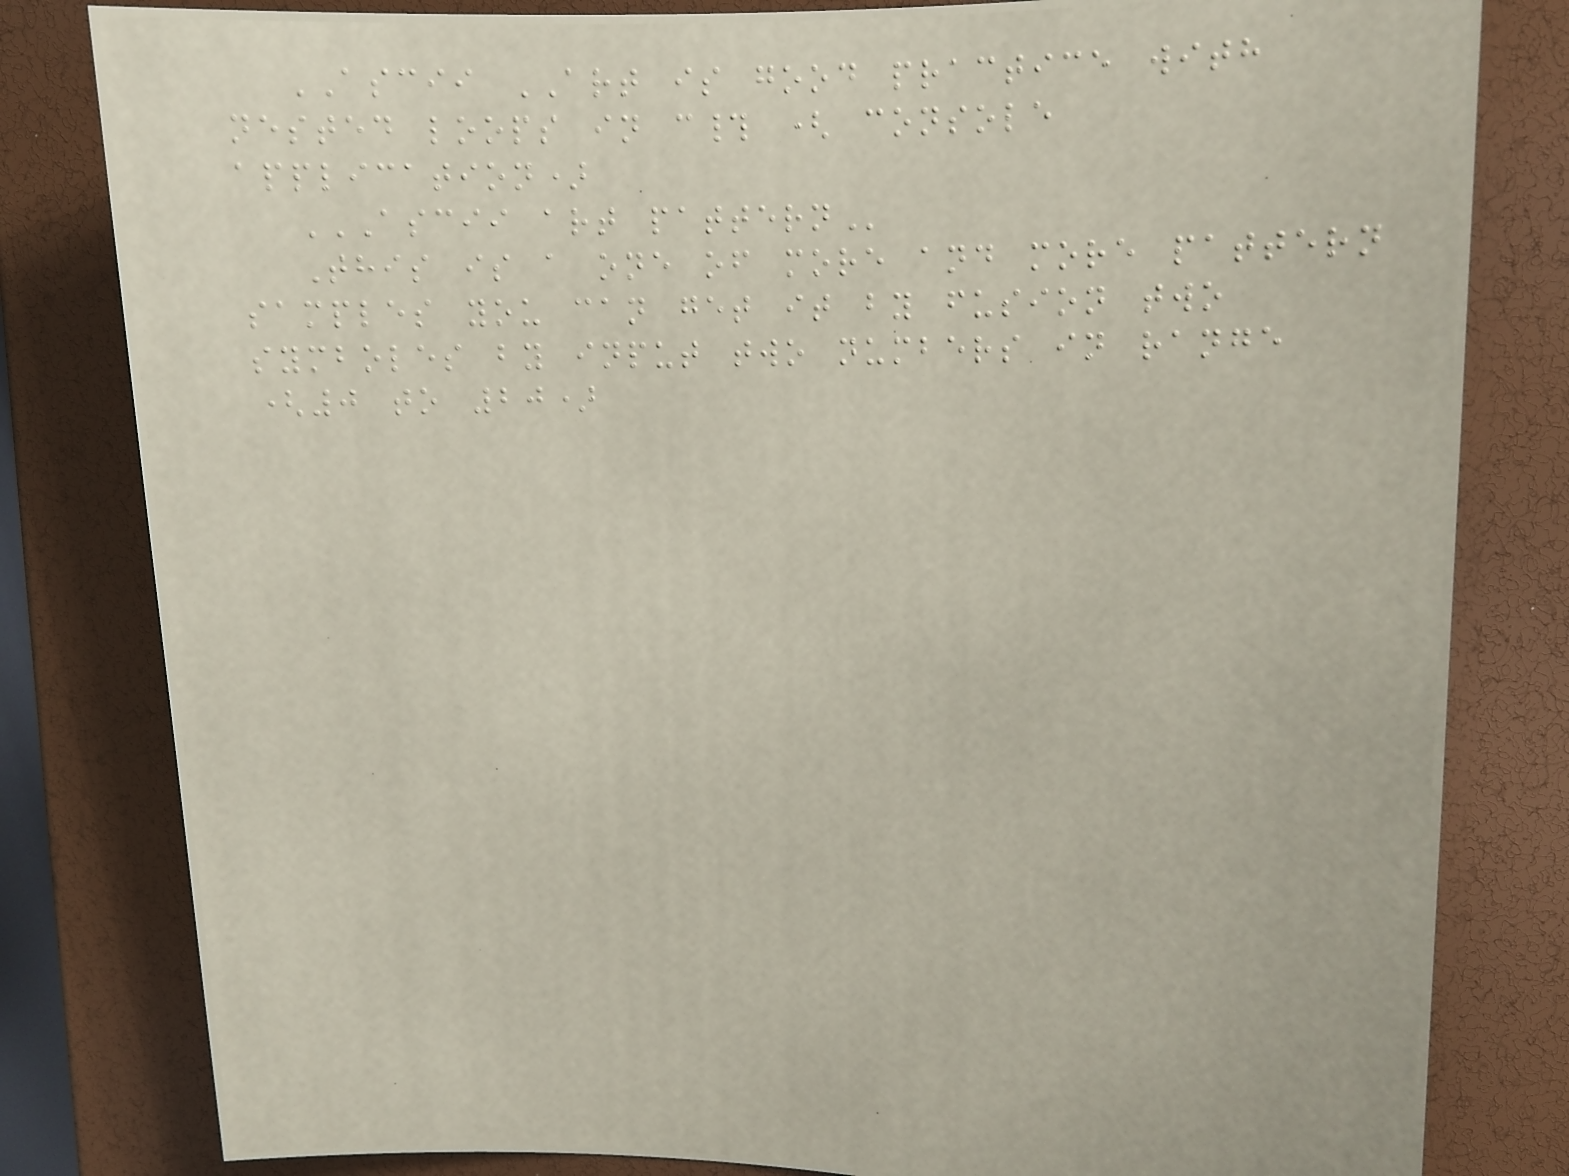ASCII ART is good practice with
nested loops in c# ( console
application)
ASCII ART PATTERN
This is a one of more and more pattern
samples you can get it by fusion two
symboles by input two numbers in range
(0 to 20)
